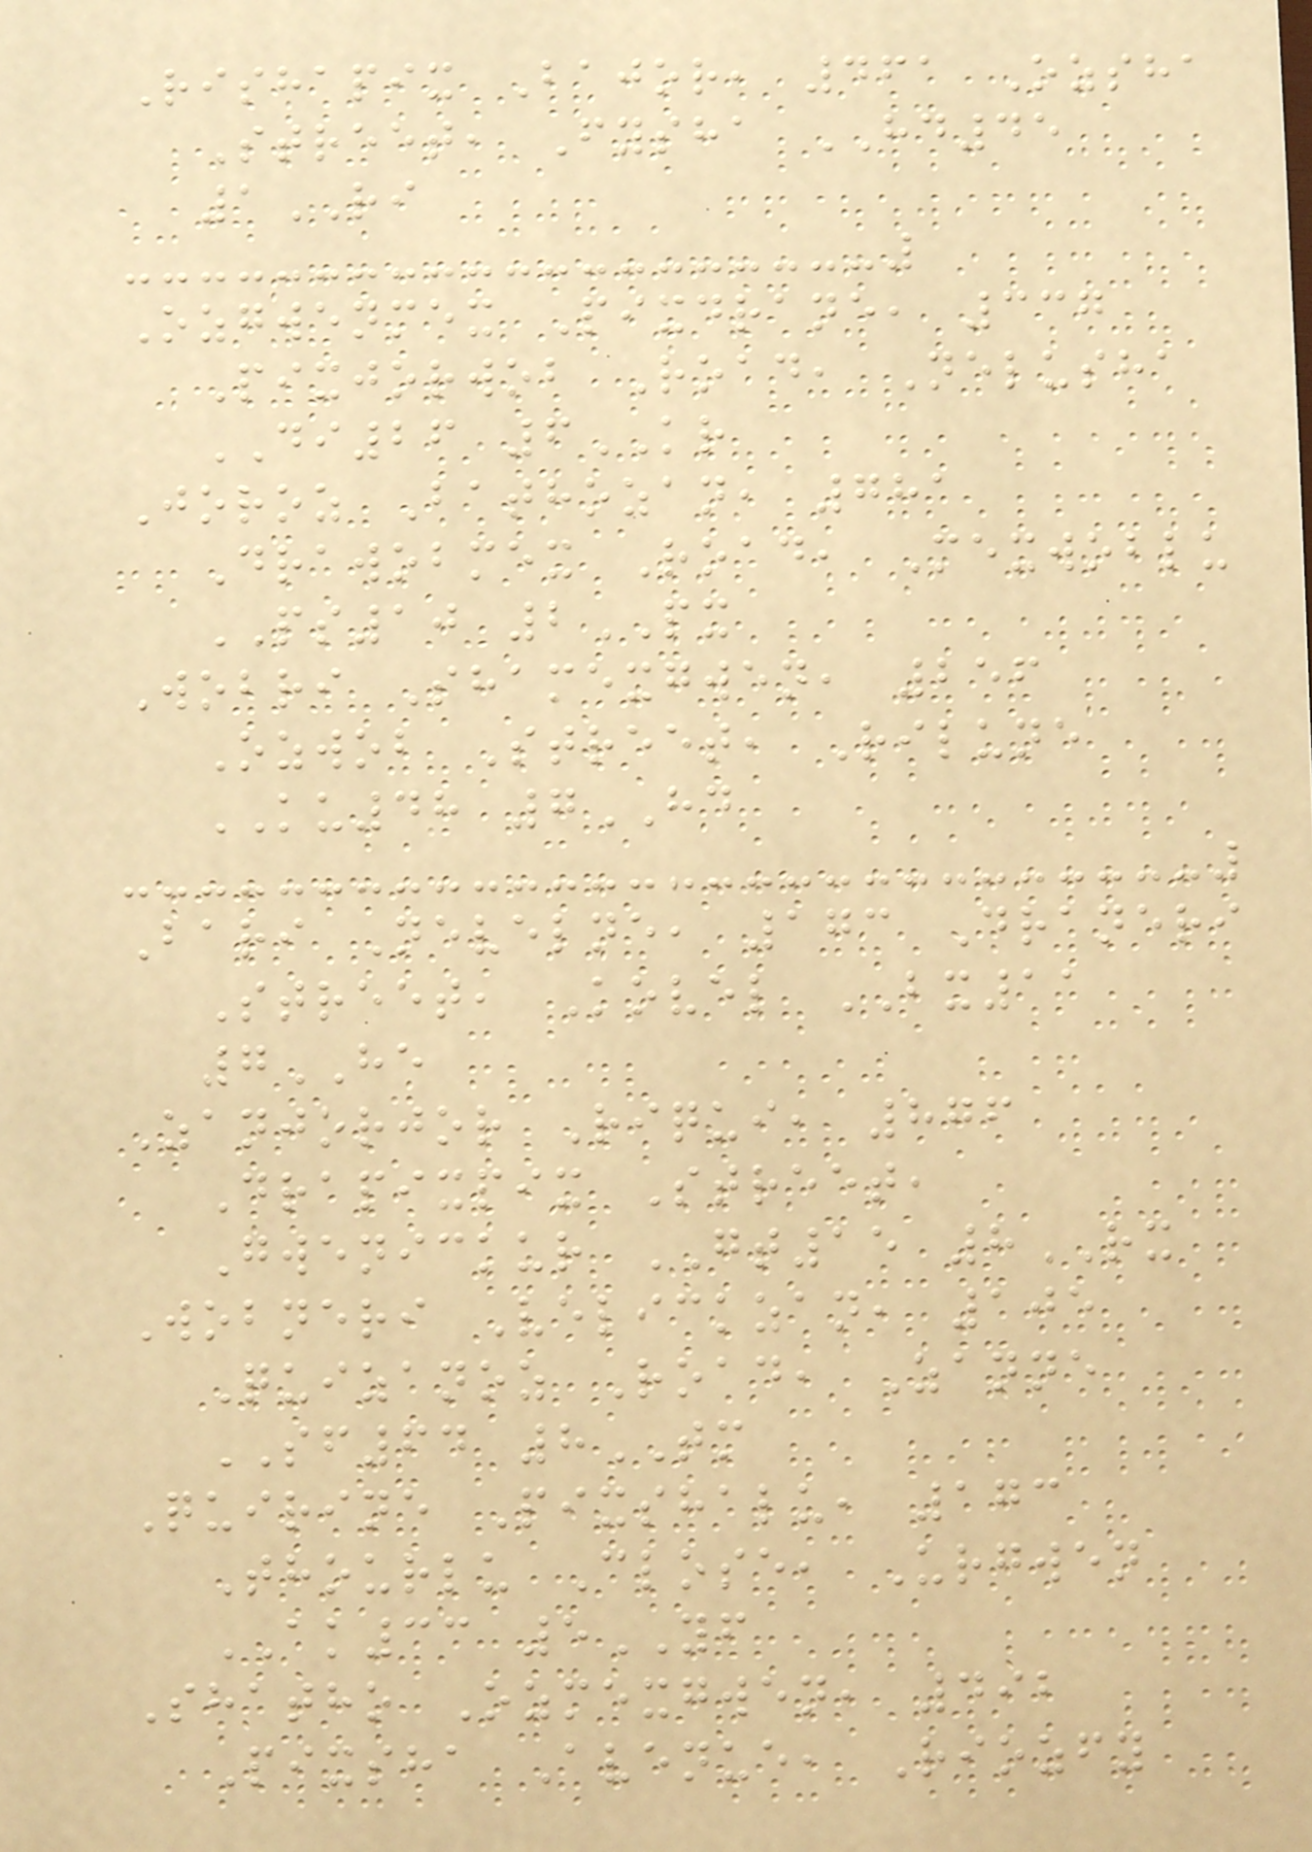Rishapix Bajor, 461 Ozsha
Street, Fysha HD45
1RI
Ozgwenmex Pixdrane, 337
Pixjorwob Road, Nelusha
DI26 6KR
Joroz Bathozan, 781
Drawobmex Road, Mexwoblu
PS10 2PX
Wobri Shamexgwen, 256
Ozwob Street, Rilune
KU48 7HD
Bari Nevelne, 173 Draneri
Street, Kovel BX11
7HE
Zanjorjor Riqui, 876
Drapixpix Street,
Gwenickur GT15 8RX
Wobneri Velickzan, 105
Quizanoz Road, Zanne
SF64 8TM
Quirine Pixshalu, 173
Thourlu Close, Urgwen
AK33 5YF
Shatho Ozmexgwen, 492
Pixsha Avenue, Riozfy
